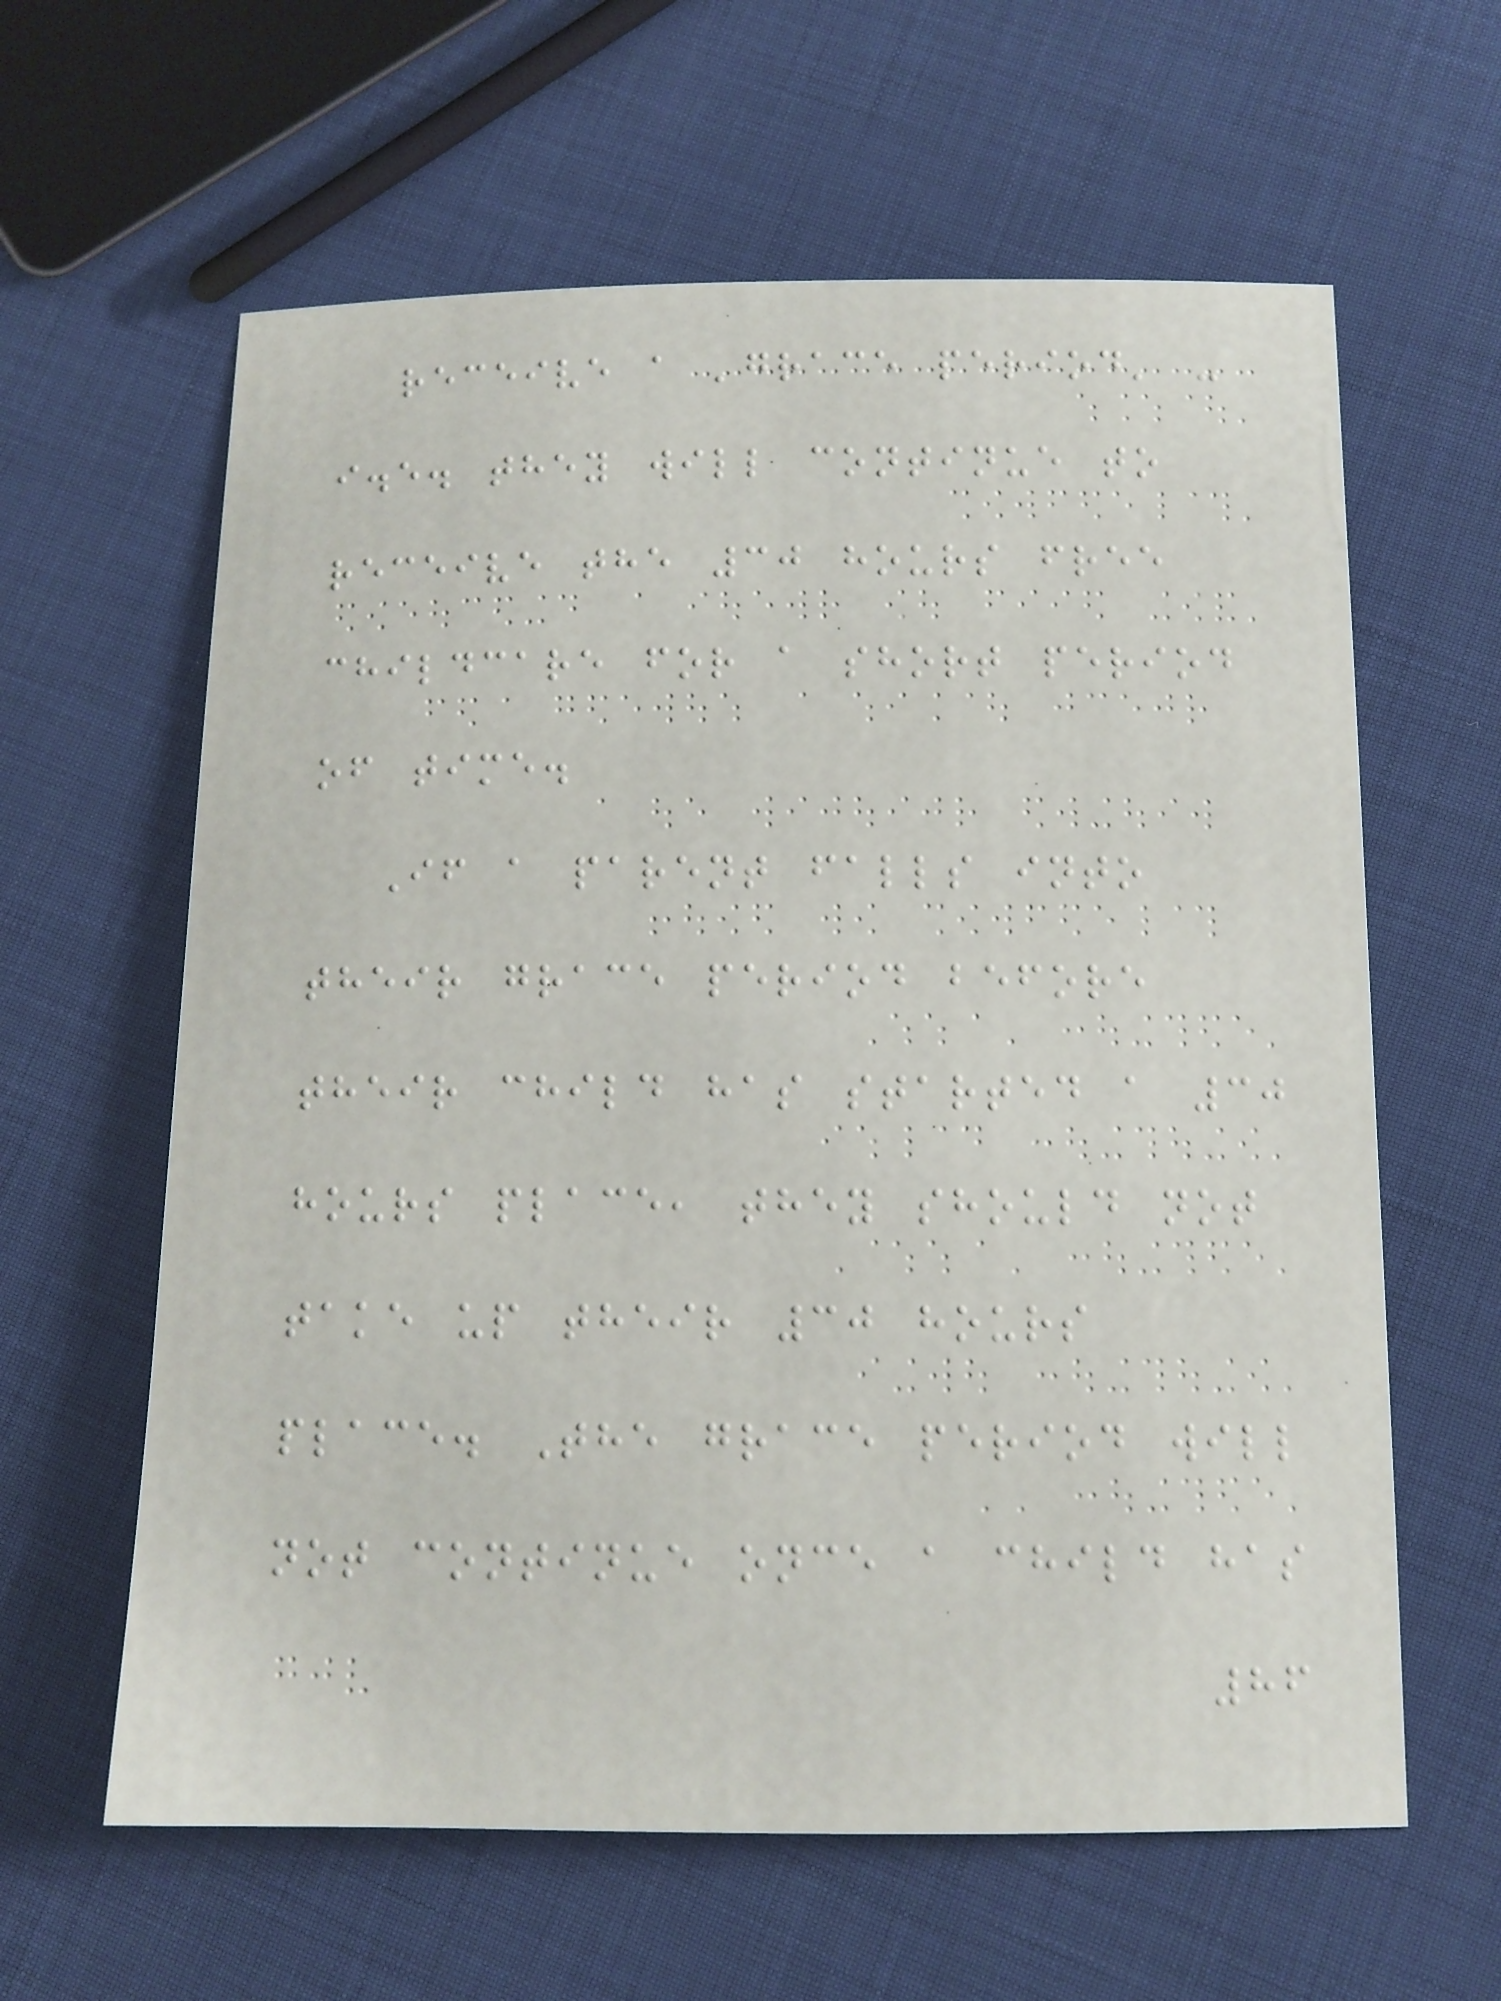receive a 'grace period' -
i.e. they will continue to
receive the 30 hours free
childcare for a short period
of time.
If a parent falls into
their grace period before
their child has started a 30
hours place, they should not
take up their 30 hours
place. The grace period will
not continue once a child has
86
